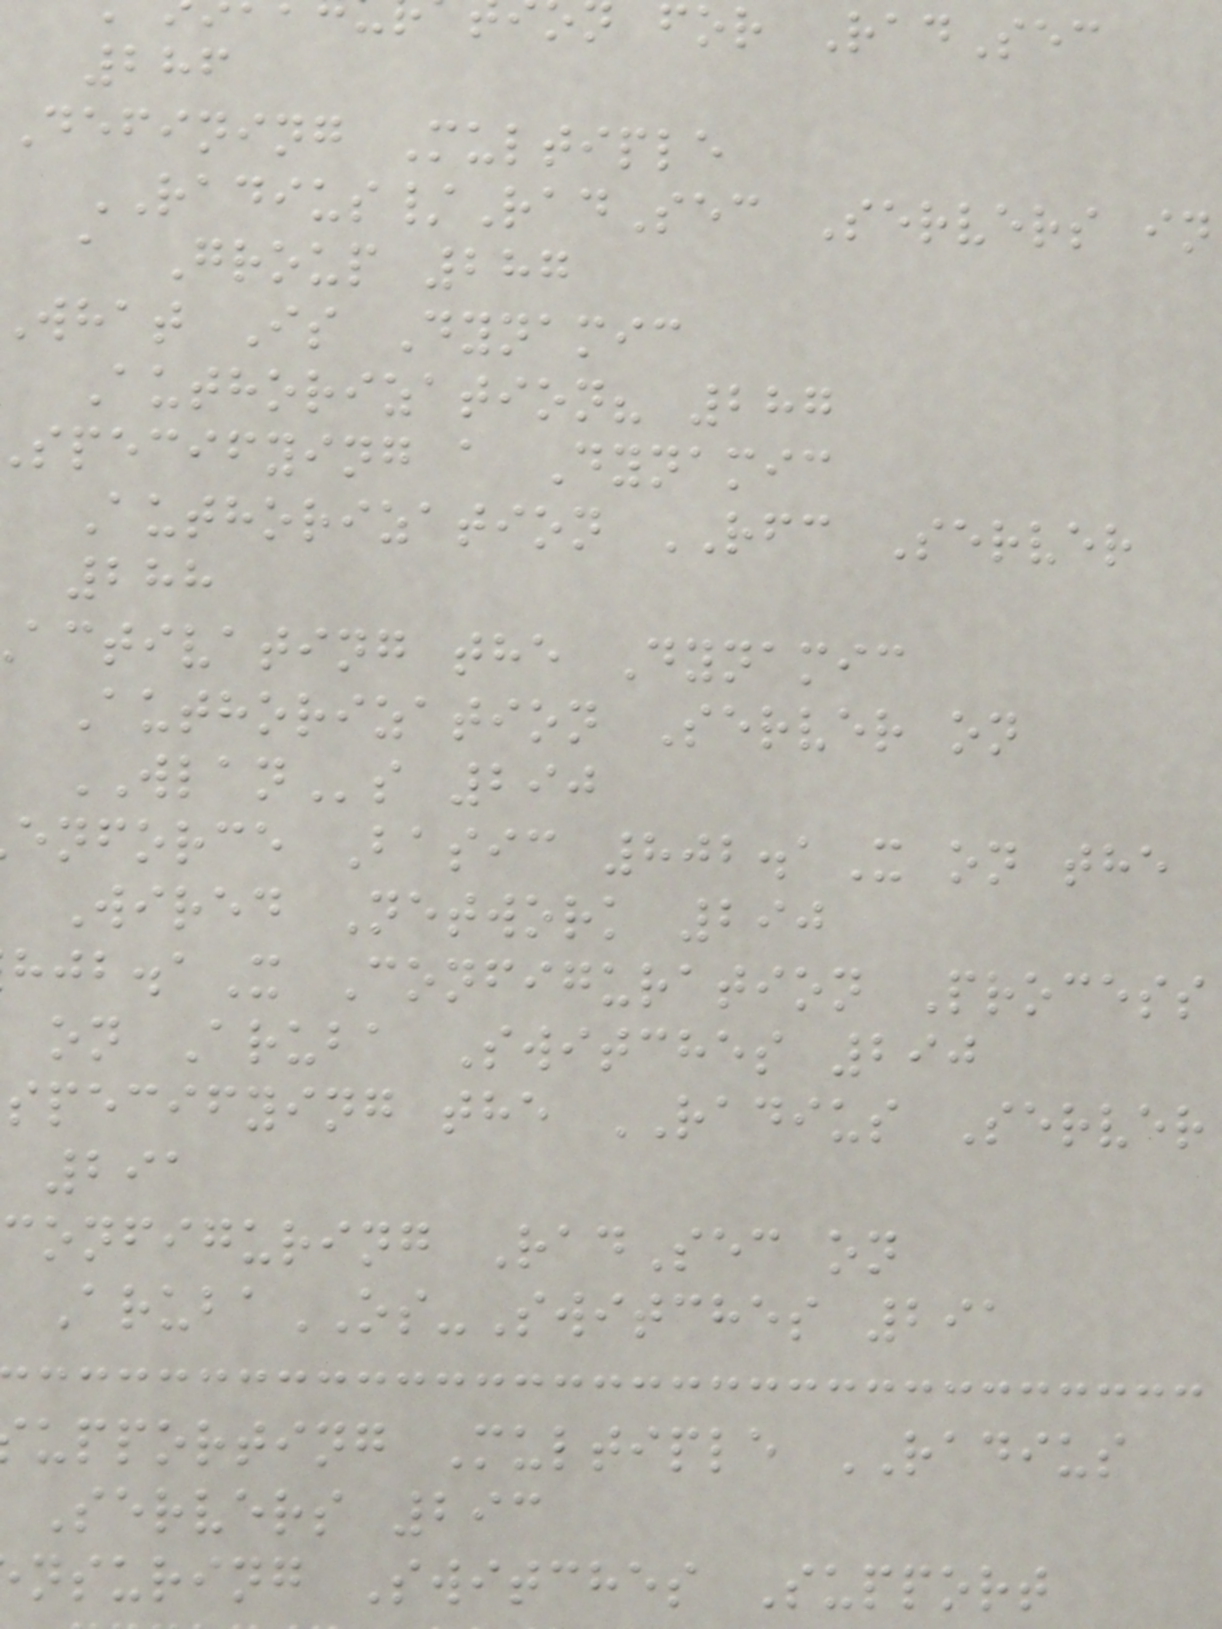for RadSec
286
Defining Multiple
RADIUS/RadSec Servers in
a Group 287
what Is Dynamic
Authorization? 287
specifying a Dynamic
Authorization RFC Server
288
activating the Dynamic
Authorization Server on
WLANs 290
enforce Basic 802.1X on the
Wired Network 290
X Configuration Process
on Aruba Switches 290
specifying the RADIUS Server
291
configuring RadSec on
ArubaOS-Switches 291
upporting Multiple RADIUS
Servers 293
nsuring Switches Support
